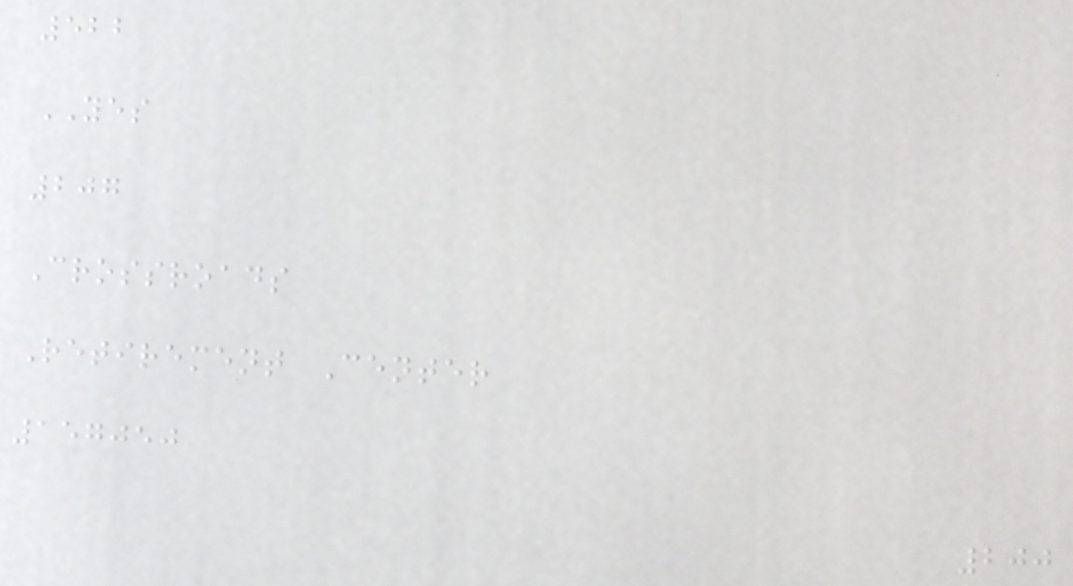522
YES
207
Crossroads
Retirement Center
157050
200
